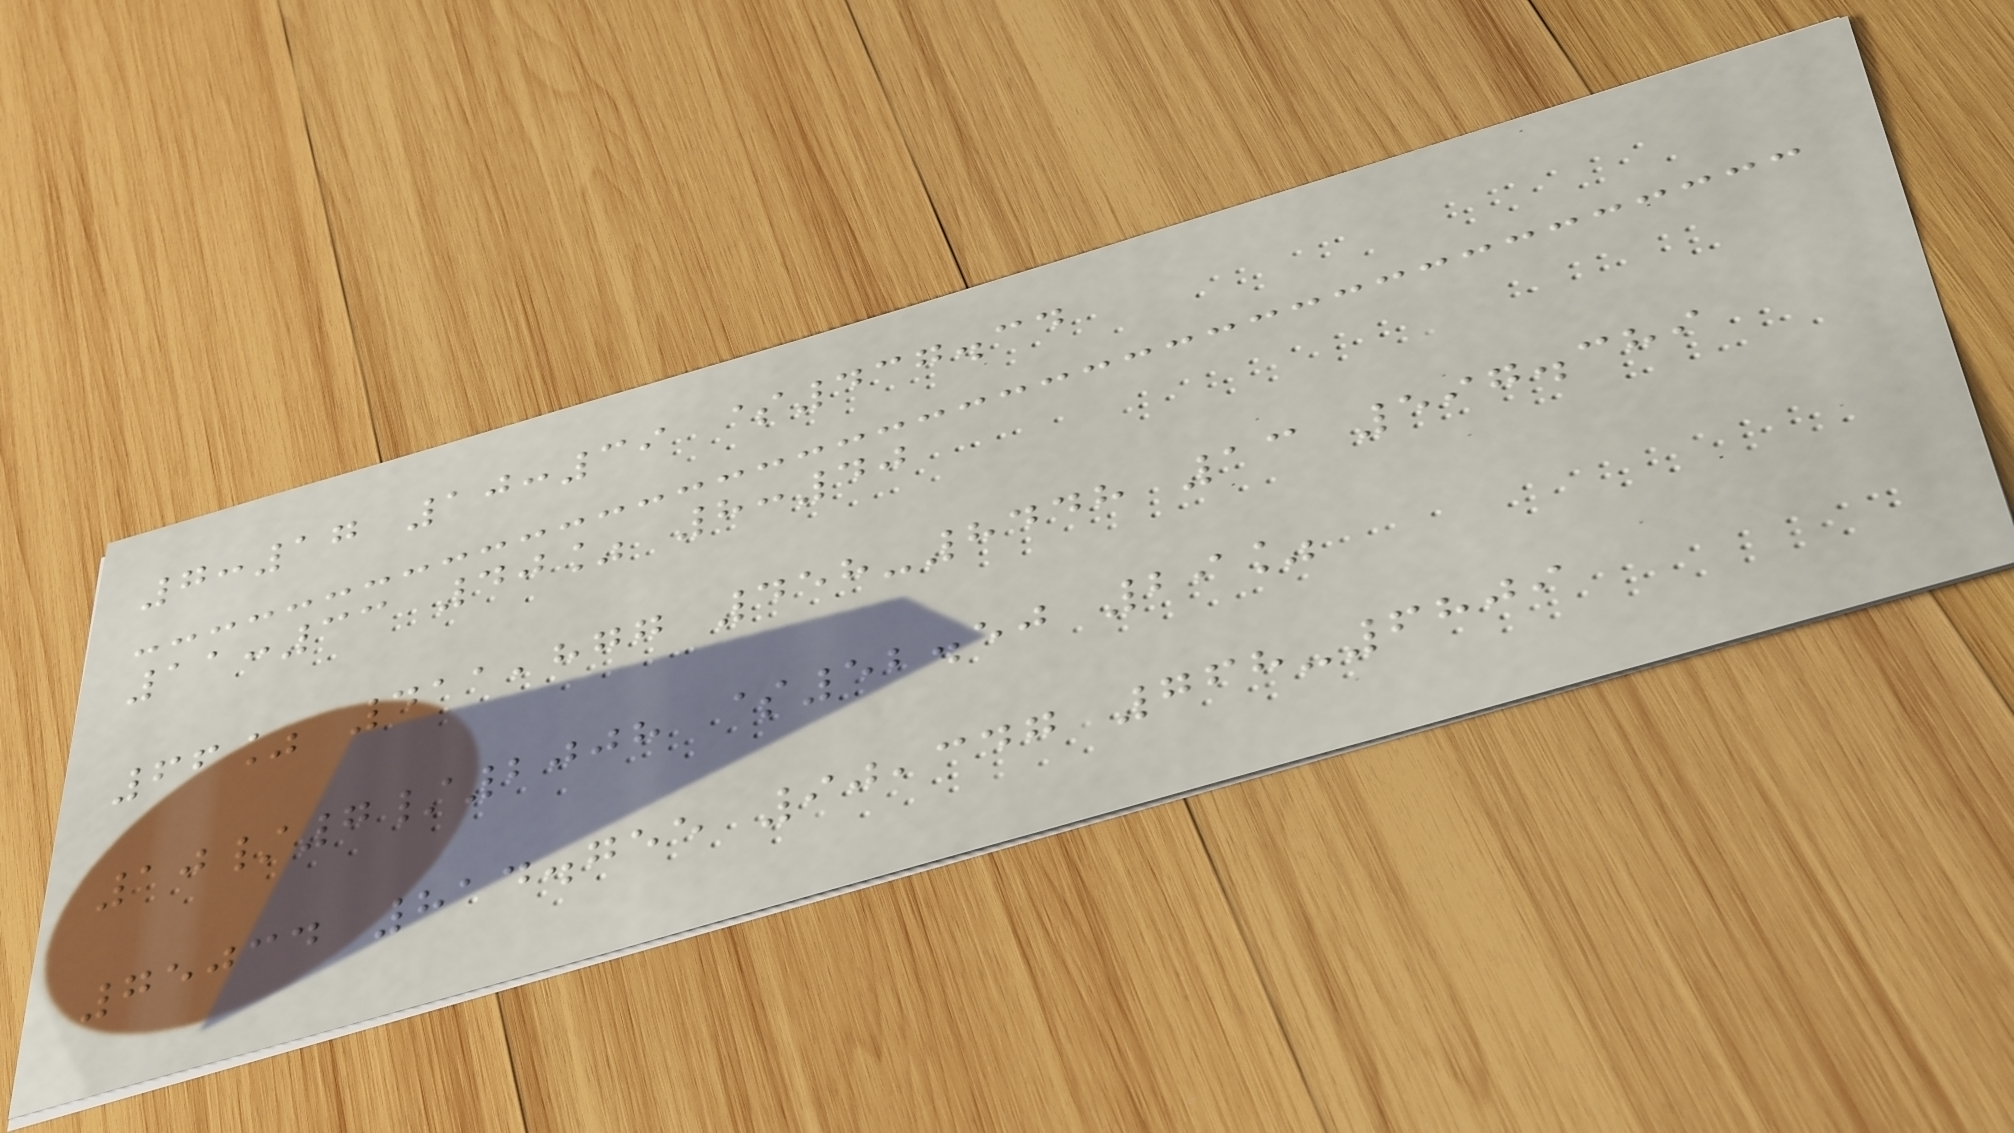7:17 10:39 $437.34
11:33 40% 8:40
66% 411,877 458-8448 13 597.389
10/7/2008 $52.50 29%
75034 814.755 90,347 768-6809
